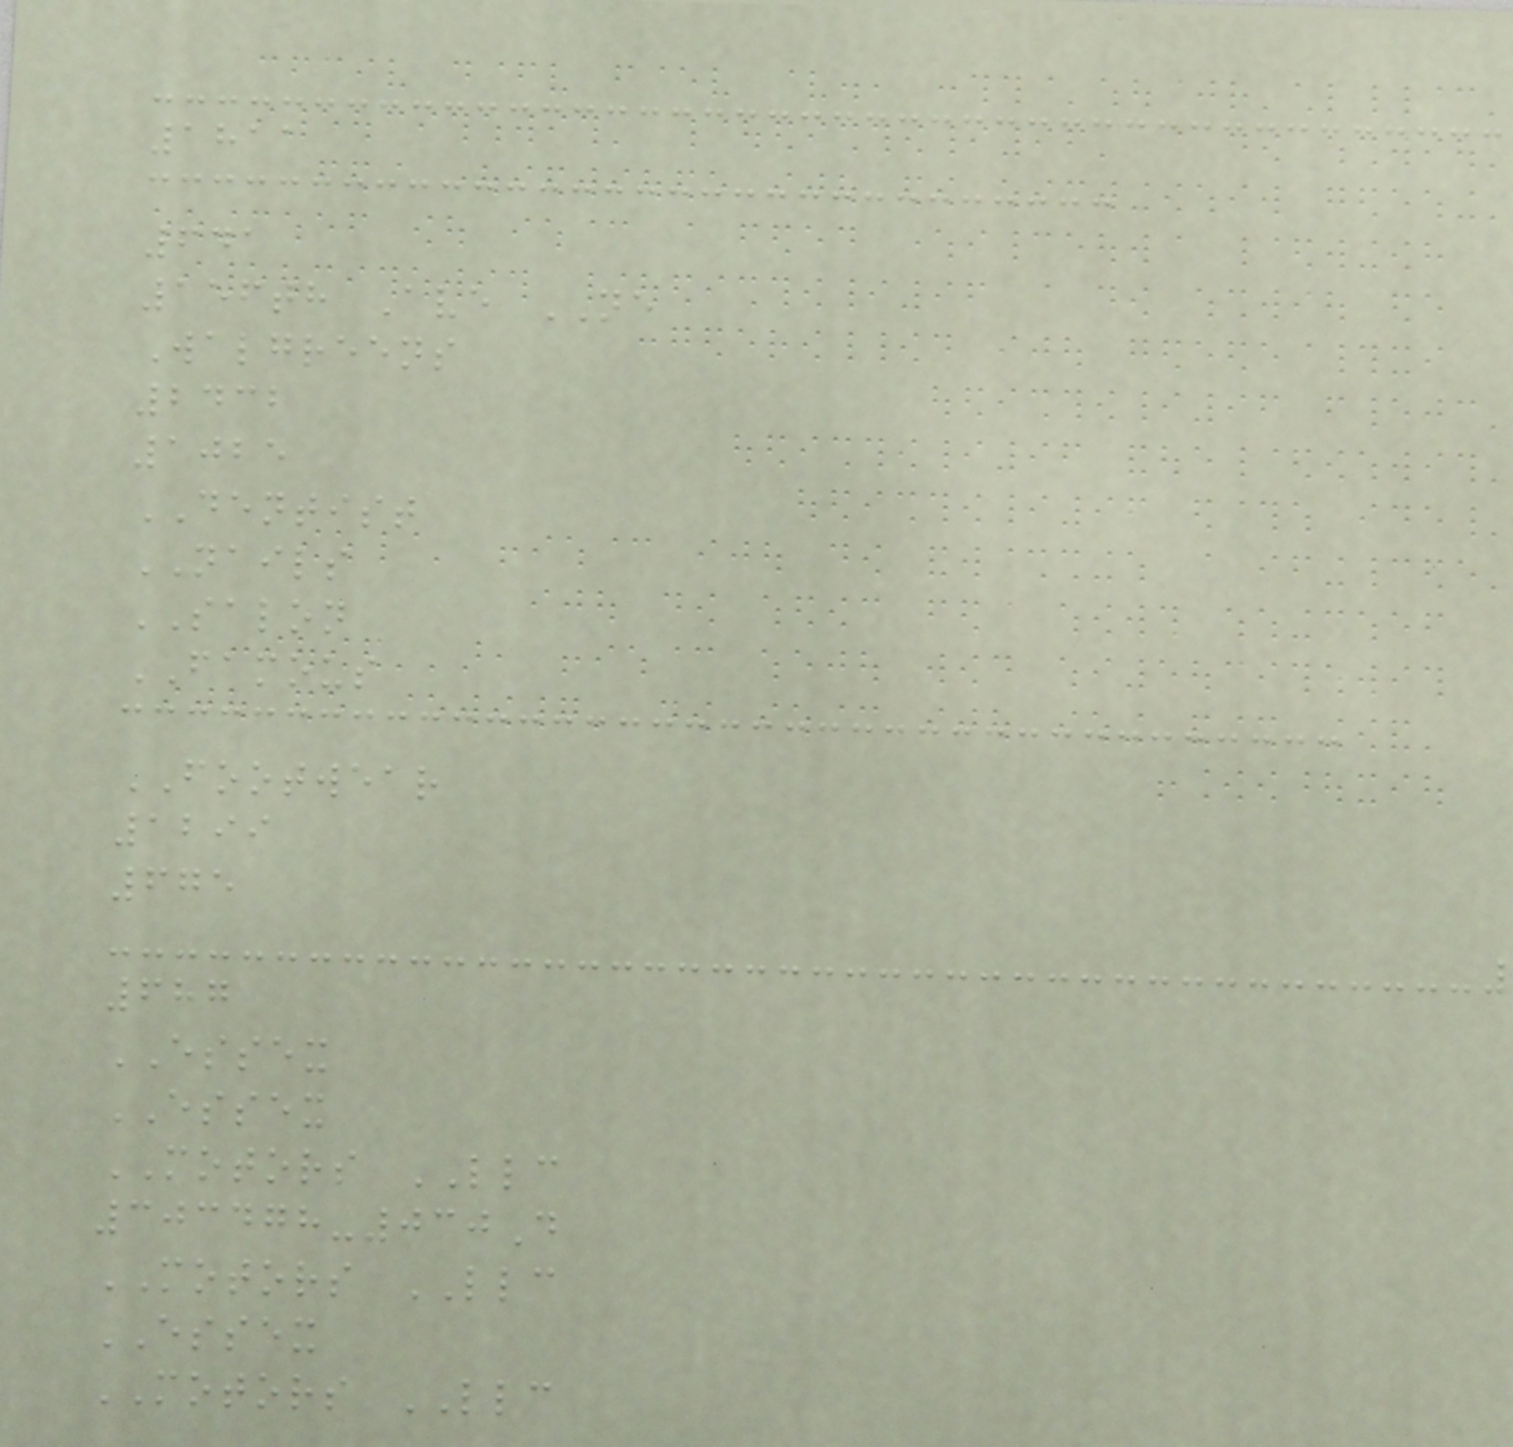1811
641
156th Ave NE
Walgreens
2432
1025
DENTIST
NAILS
SALON
FAMOUS
FOOTWEAR
1299
675
687
ESSEX
ESSEX
MOTORS LLC
303478-030D
MOTORS LLC
ESSEX
MOTORS LLC
